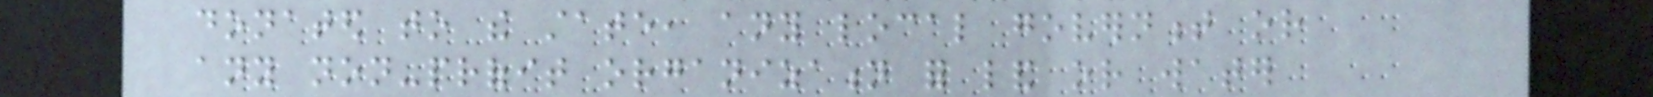donated to the state, any local government or
any non-profit organization for land or water
